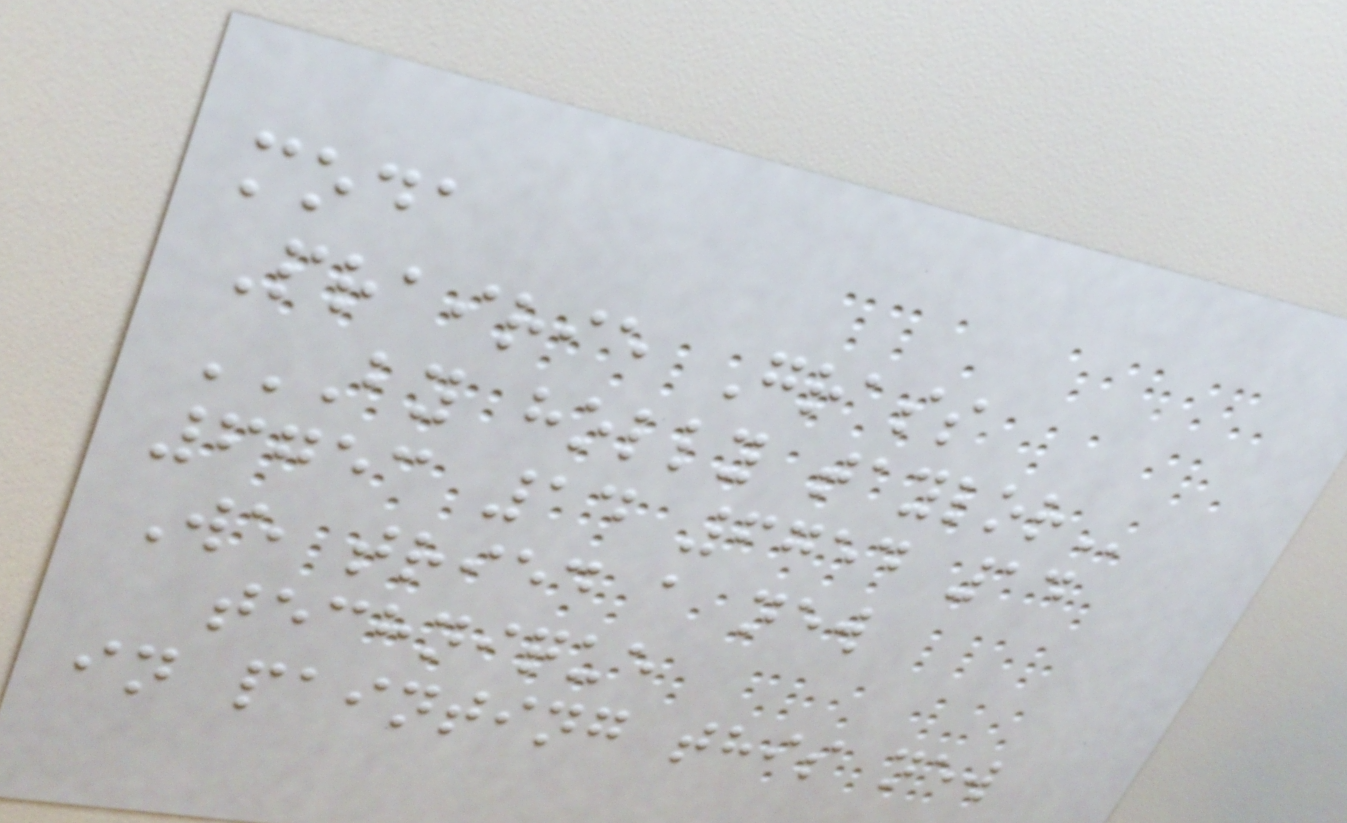moda
Prairie Grass
BY HOLLY TAYLOR
6753 14 6754 14
We tried a new
technique
in painting this new
